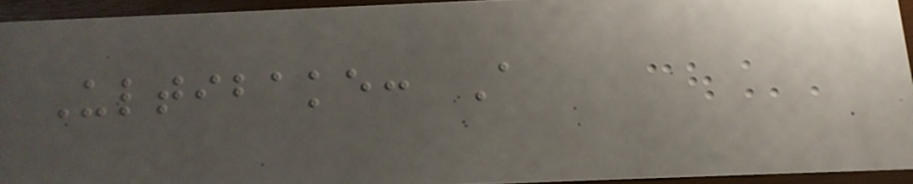Ultibake: A
